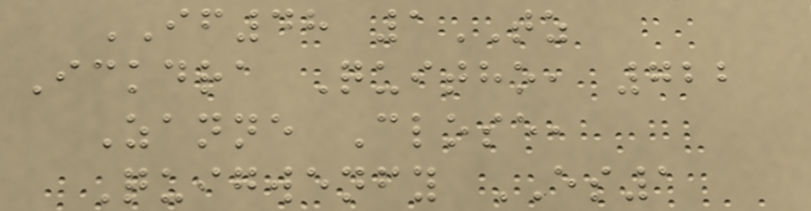IF48 1TZ
Ickdra Quitho, 722
Zanne Close,
Quigwenfy ES1
